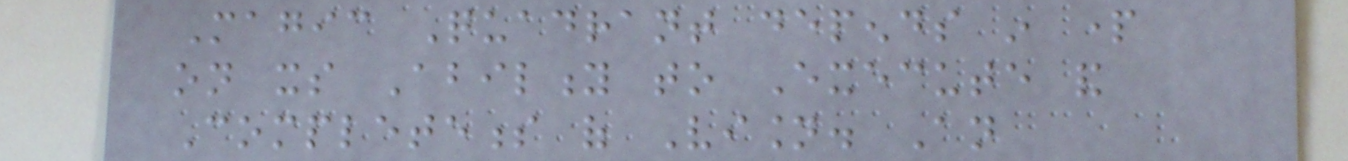Magic Quadrant depends in part
on its Ability to Execute and
Completeness of Vision. An
